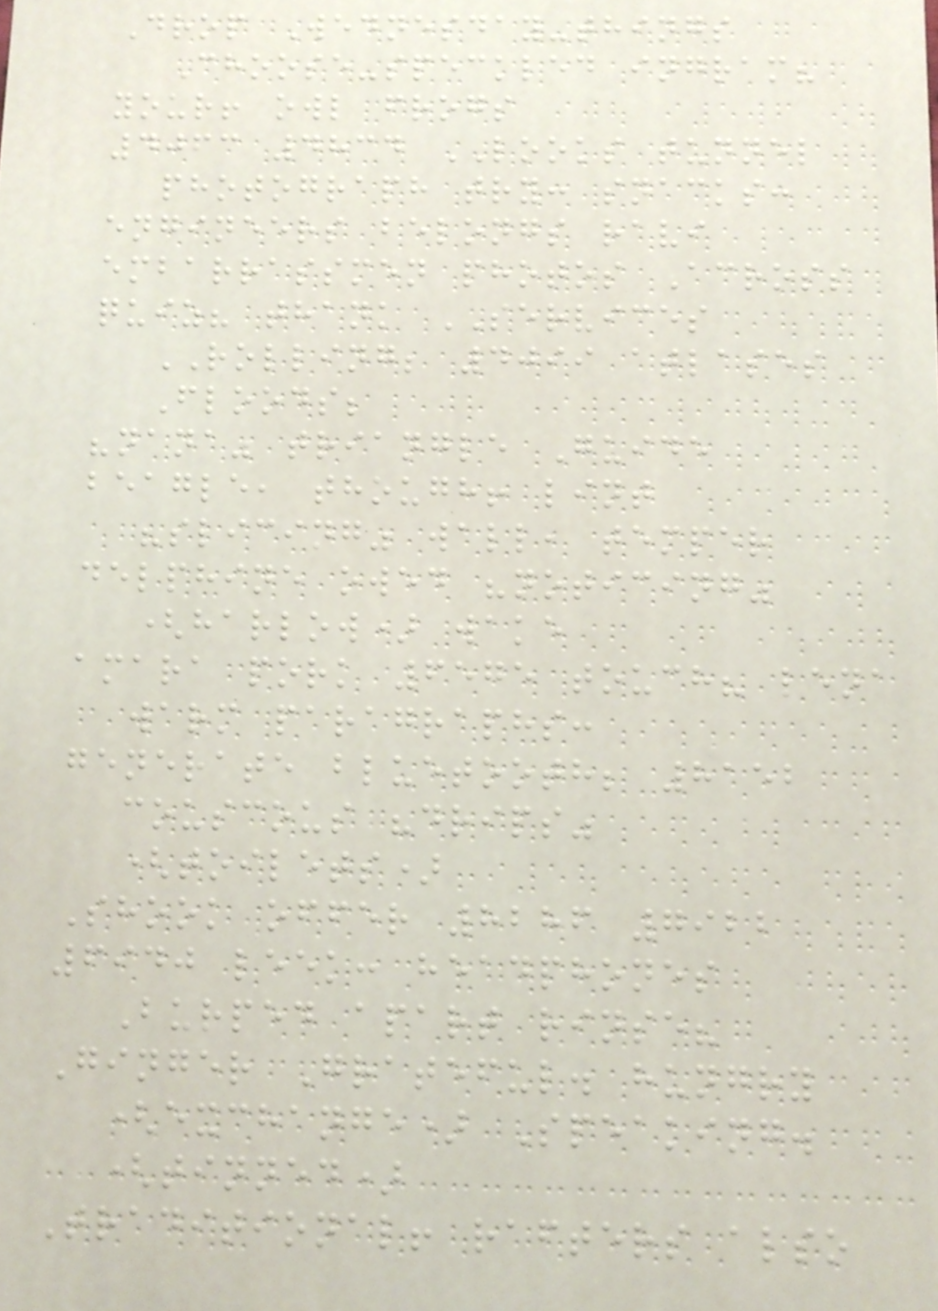Drop Wednesday-things
Choose-speckled ingram?
your! owl frogs
4063 4834 LOOKS tunnel
photograph try: snacks:
engineers belongs ravi
embarrassmen photos Across
quiz? thank SERVICES
ROLLING; 4099 atlases
Floods;
"nana" triangle Guide
beagle, though! lint
"slicing" wall, temper
delphine owed "noticing"
(harlow) wake
amara pork 6575 touch? lena
warm paragraphs:
generate bluetooth; 8152
couscous "drips"
(toilets)
Shook offer 8286 7922
6940 leek: headphones
Burped apart rinse?
Ginger Grateful. hungry
(exchange) Speaking.
(tinned)
Traditional! rafters also
